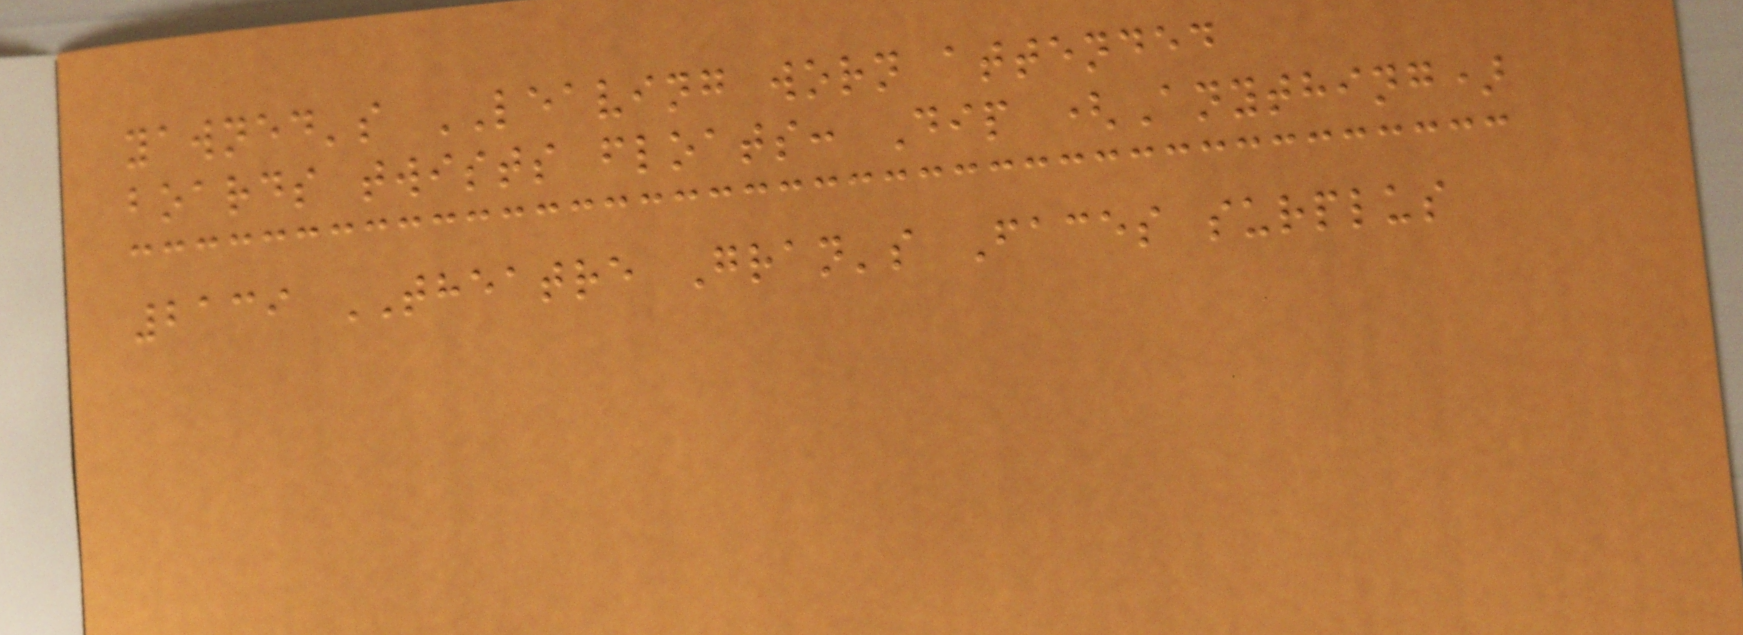yawned's LEAVING worn attended
boards twists floats: Dip (Anything)
2139 THEATRE Gran's Faces surplus
